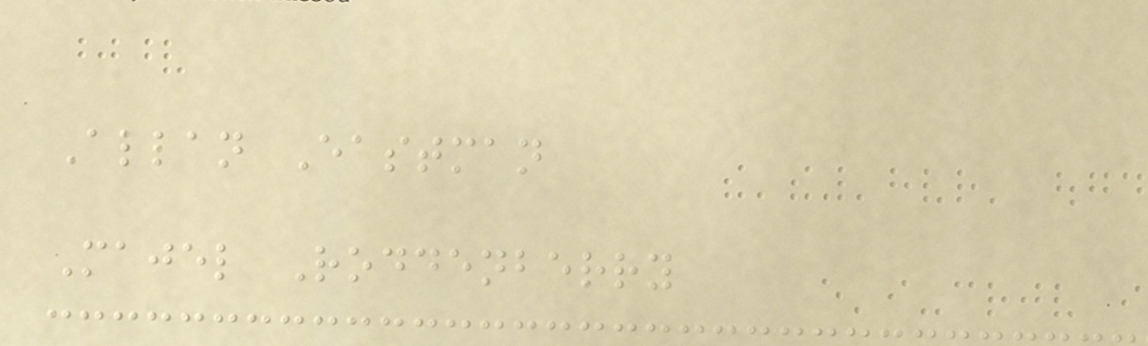Allan Eastman
Majel Roddenberry
